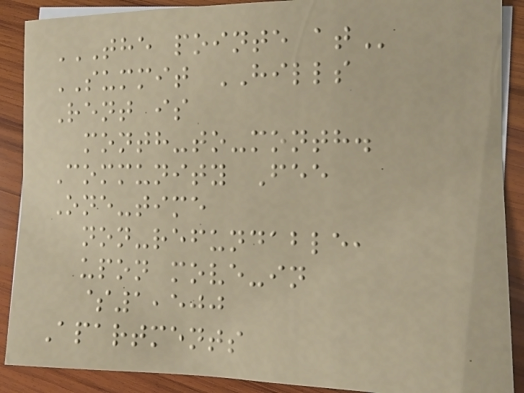THE POINTE AT
SUMMIT HILLS
Rent is
month-to-month.
Community Fee
One-time
non-refundable,
upon move-in
$1,500
Apartments
